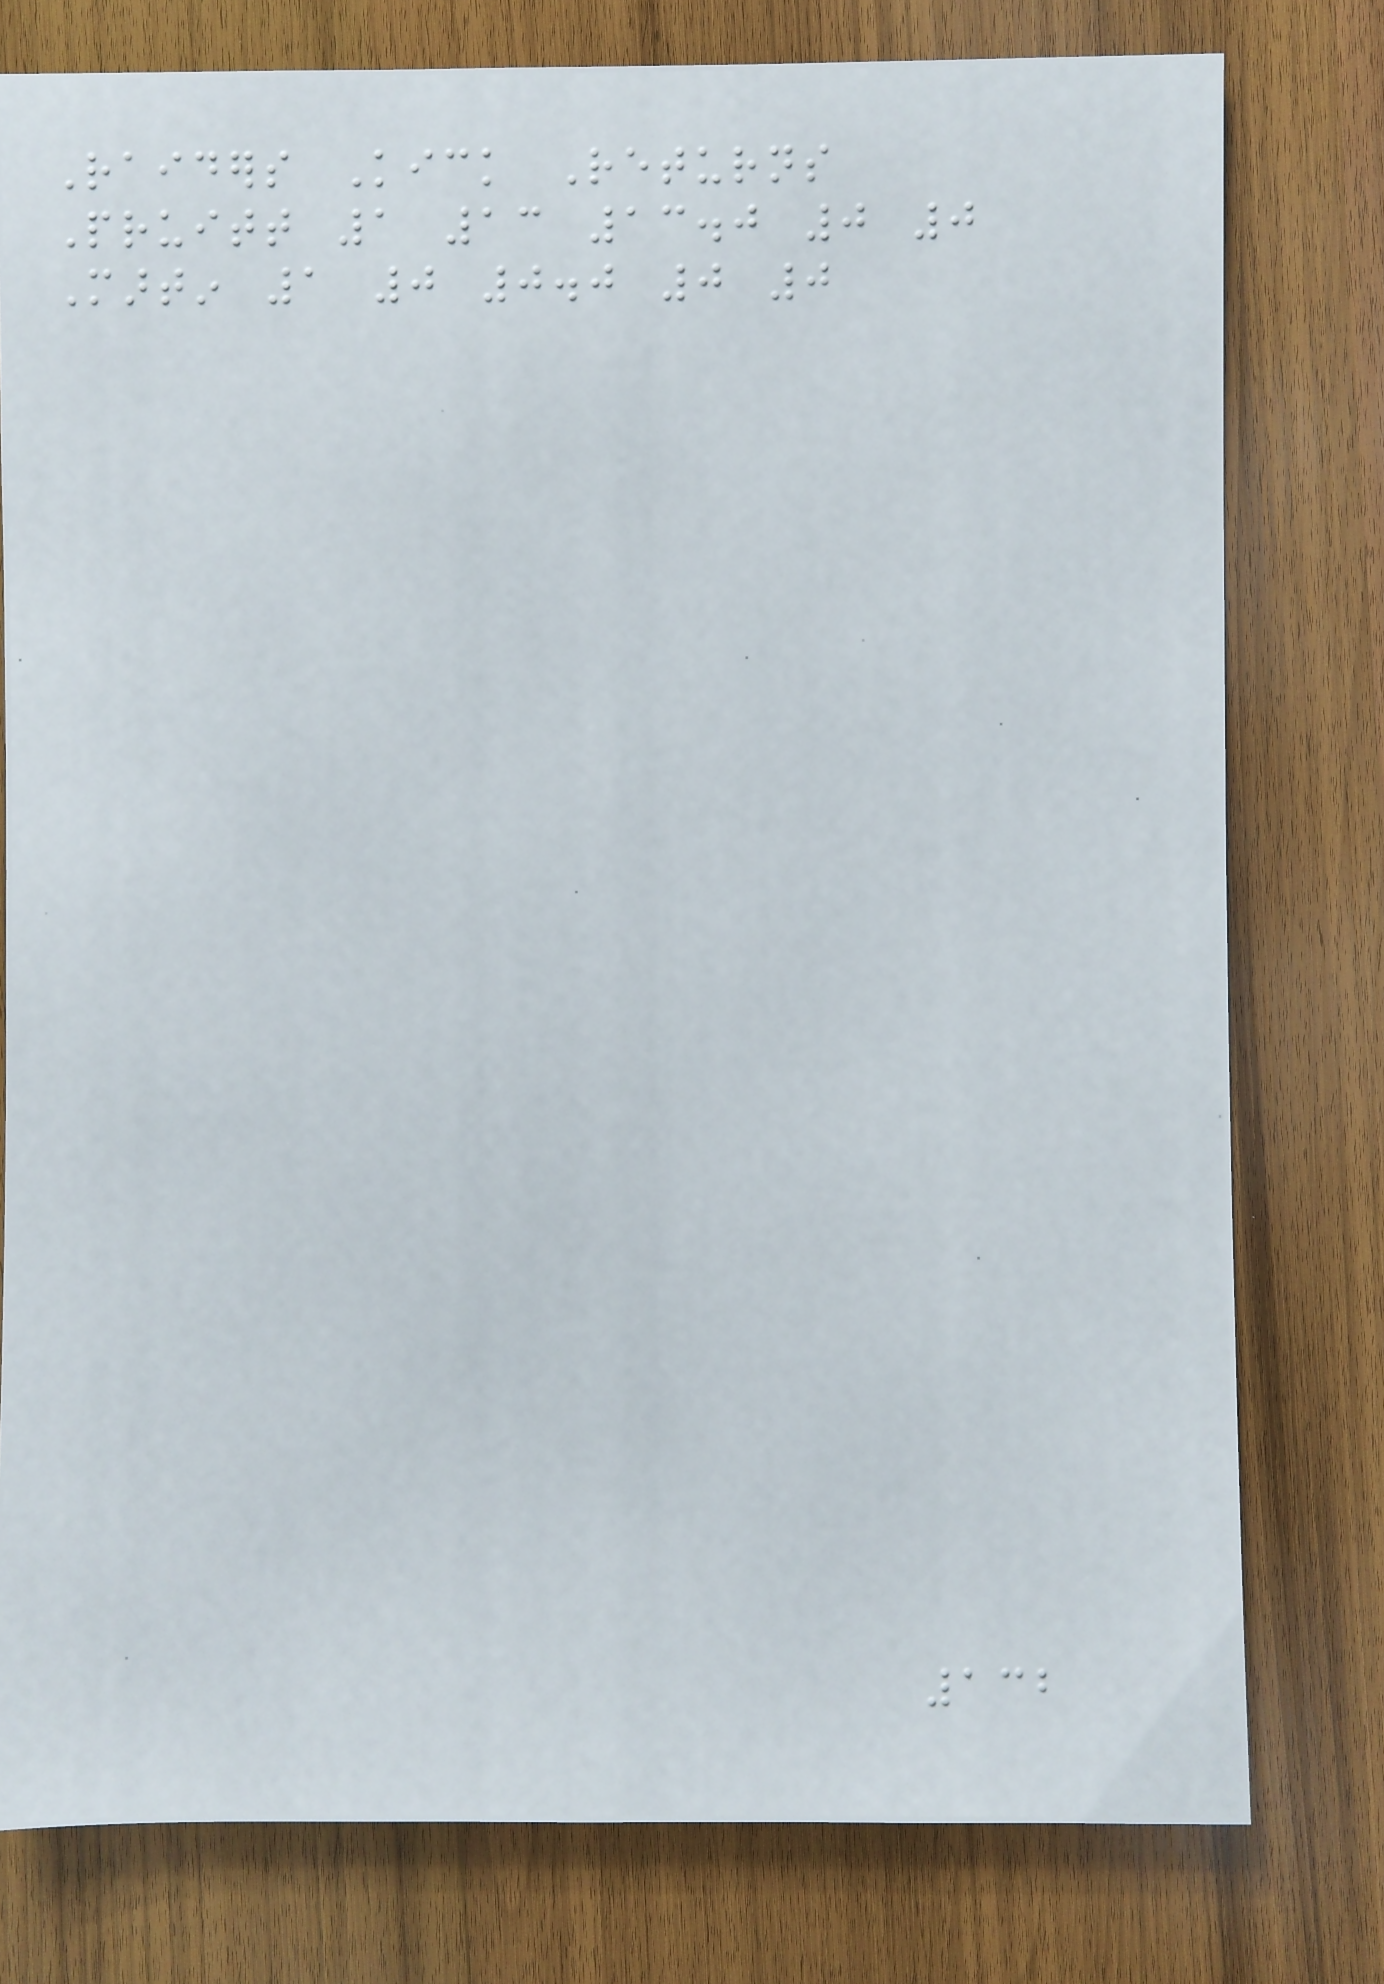Raiders Kick Returns
Pruitt 1 13 13.0 0 0
Martin 1 0 0.0 0 0
132
